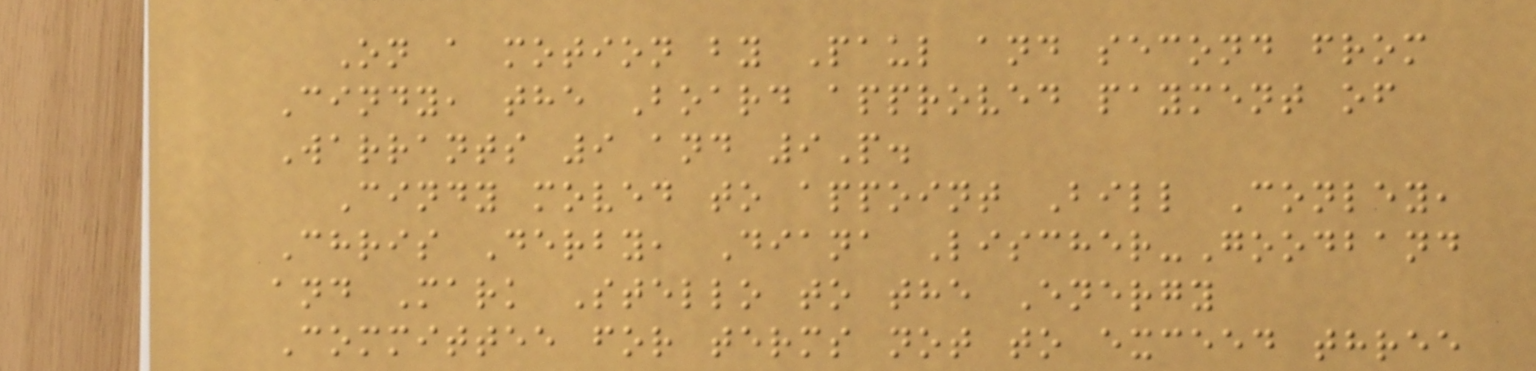On a motion by Paul and second from
Cindy, the Board approved payment of
Warrants 9 and 9P.
Cindy moved to appoint Bill Conley,
Chris Derby, Diana Lischer-Goodband
and Mark Stello to the Energy
Committee for terms not to exceed three
